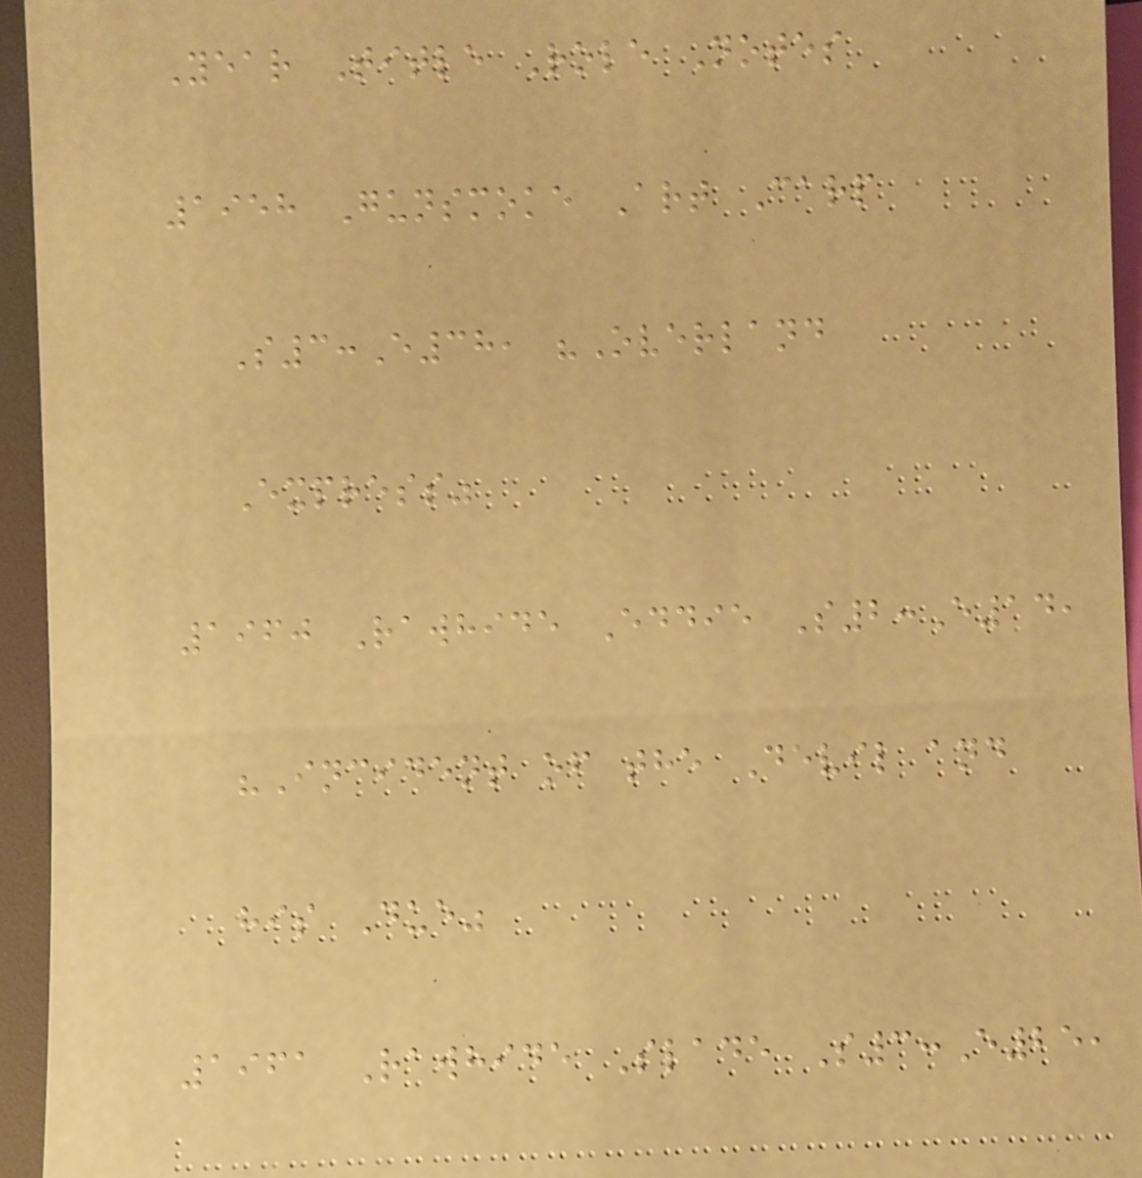Year Title Role Notes
1958 Gunsmoke Art Carp
S3:E38, "Overland
Express"
1960 Rawhide Eddie S2:E14,
"Incident of the Devil and
his Due"
1961 Rawhide Slade S3:E25,
